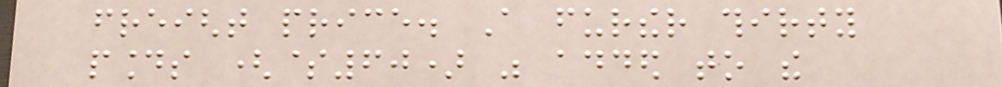freight price. A further thirty
pounds ($60) was added to the
